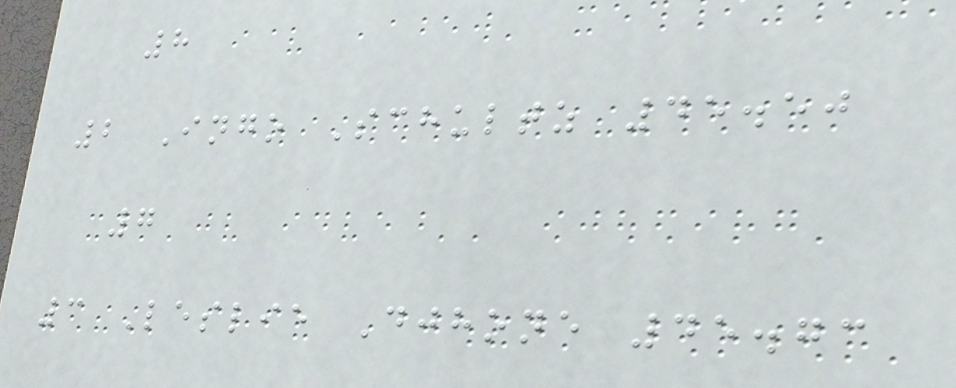8
2 Ingo Schultz 45.50
7
3 Leslie Djhone 45.73
